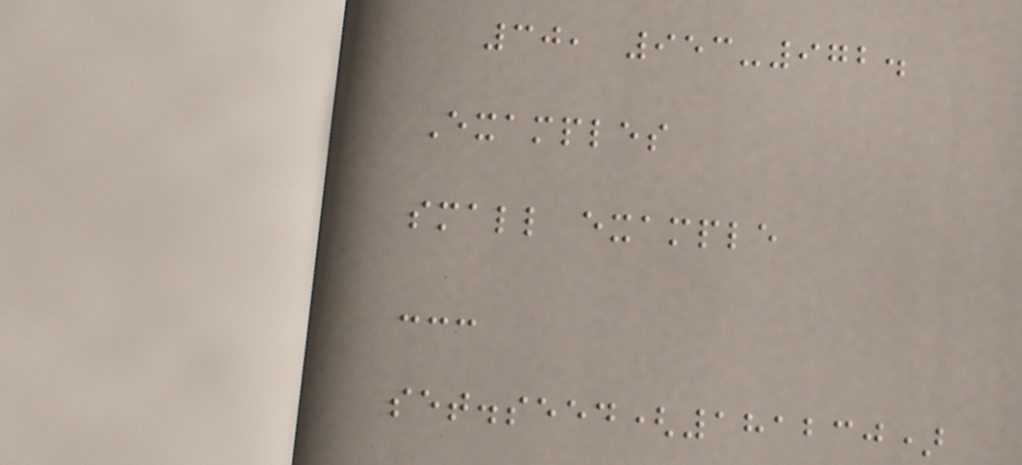30, 953-972.
Examples
small example
---
set.seed(181230)
